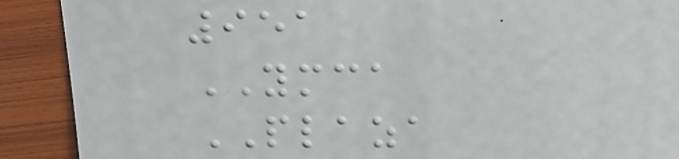951
YMCA
PLAZA
